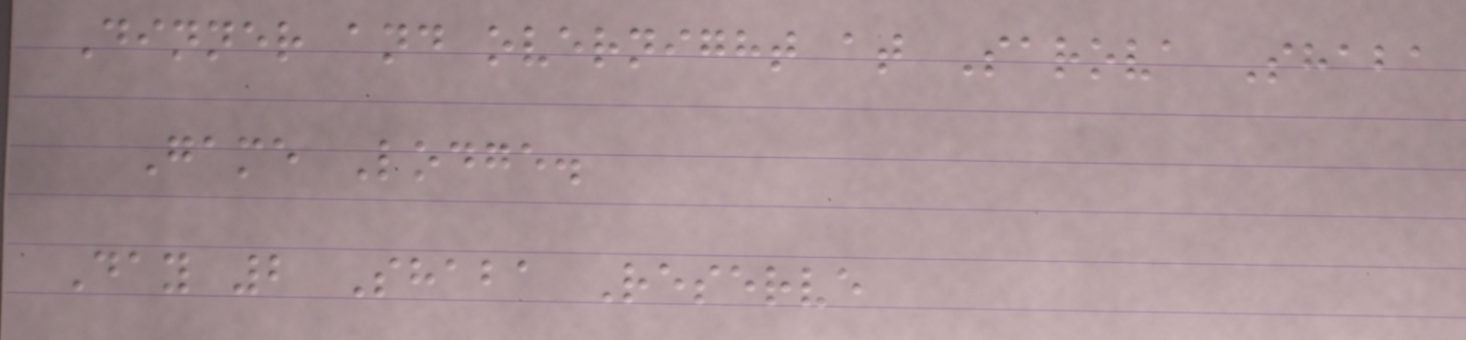Dinner and overnight at Sarova Shaba
Game Lodge.
Day 2 Shaba Reserve
